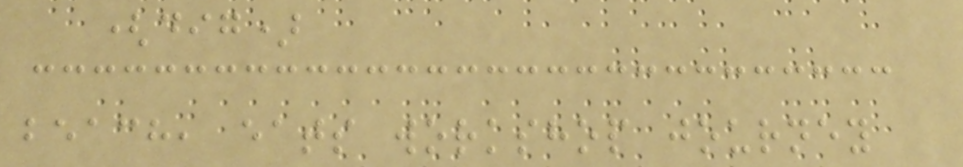(dig)
beach, eats workshop journey
